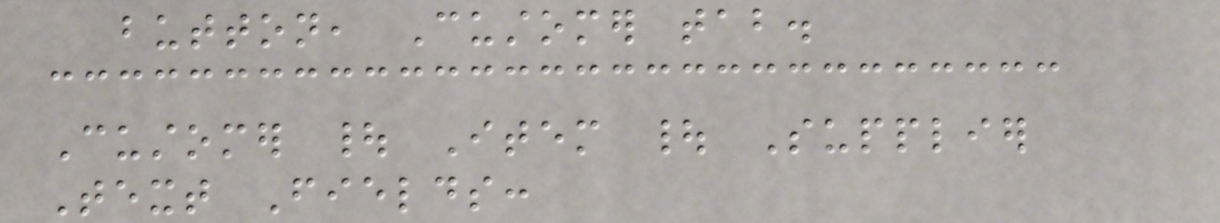button, Customer tab.
Customer | Item | Supplier
Text Fields:
